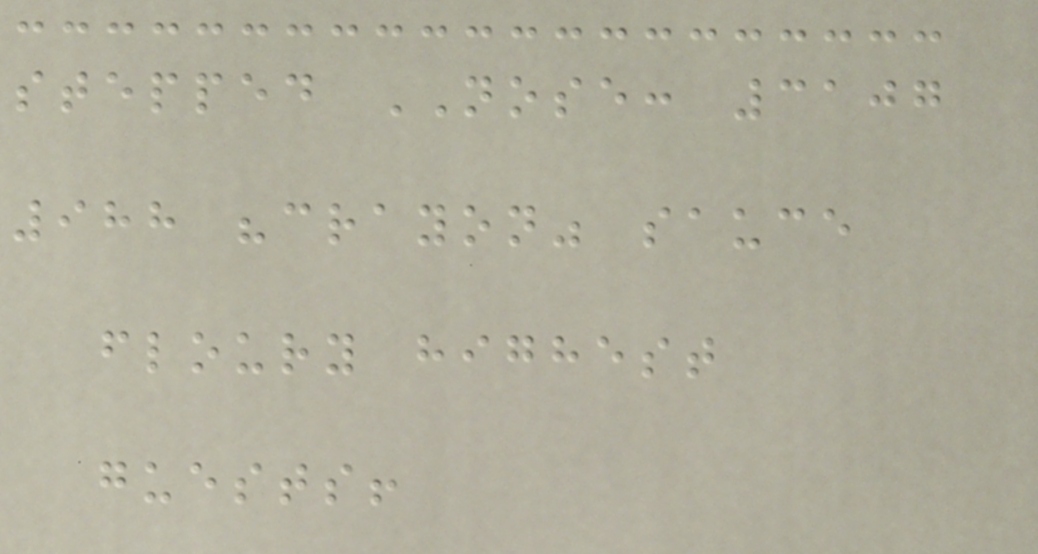stepped NOSE: 3107
988 "crayon" sauce
floury highest
guests!
